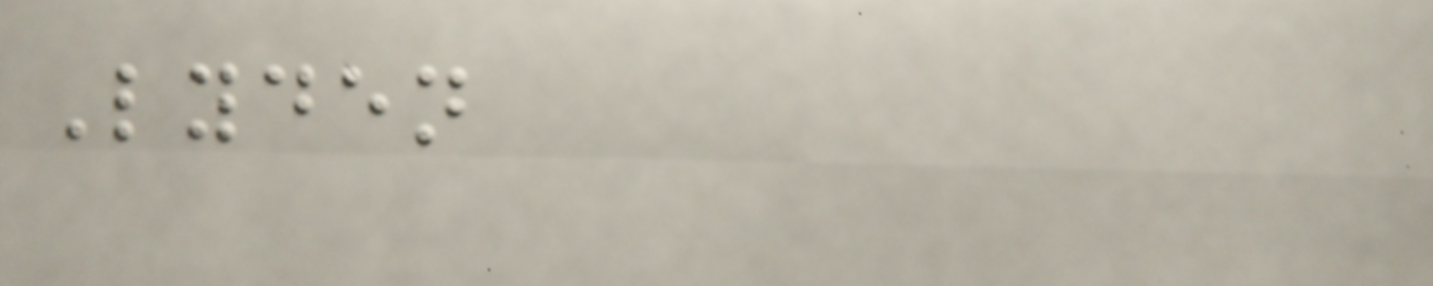Lyden
